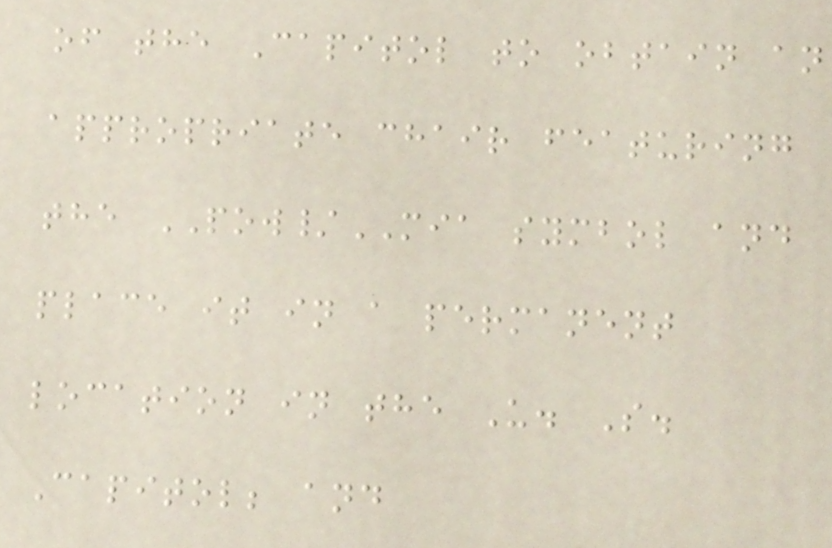of the Capitol to obtain an
appropriate chair featuring
the POW/MIA symbol and
place it in a permanent
location in the U. S.
Capitol; and
